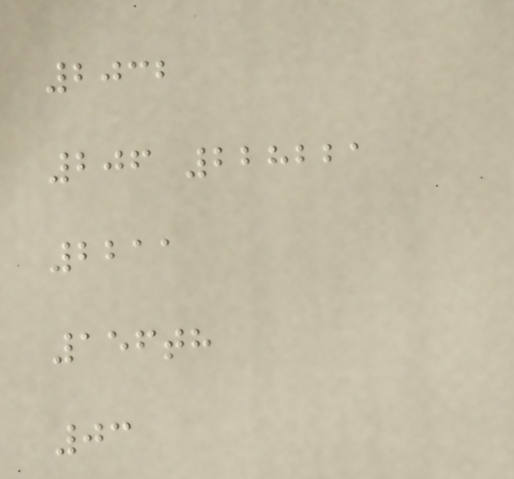2032
206 228221
2211
156th
03
